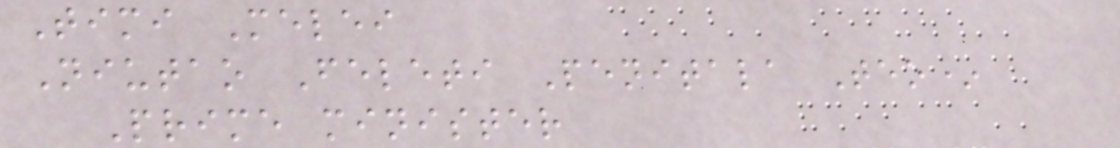Timi Melei
Niutao Feleti Penitala Teo*
Prime minister
